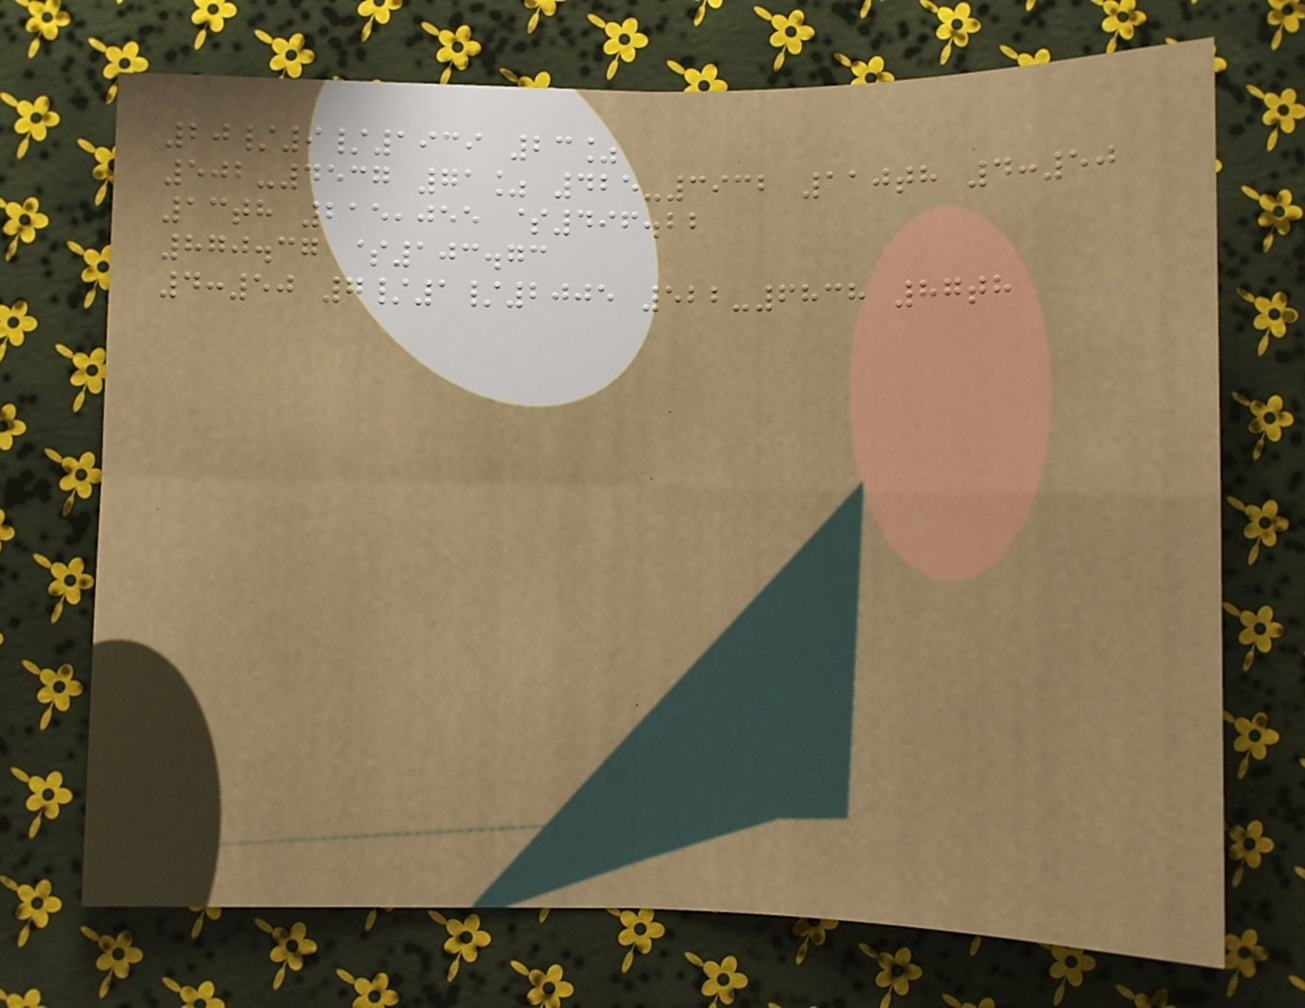20/9/1939 23%
502-4537 71% 425-3932 110th 4:50
13th 215,055 $496.22
870.37 $103.73
4:50 7/1/2005 522-6838 87th
